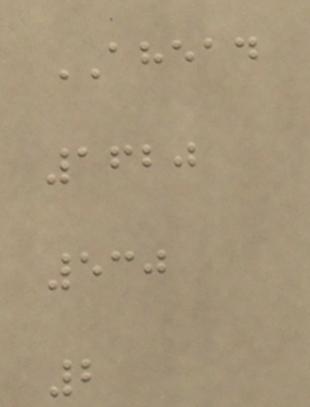AHEAD
1620
530
2
